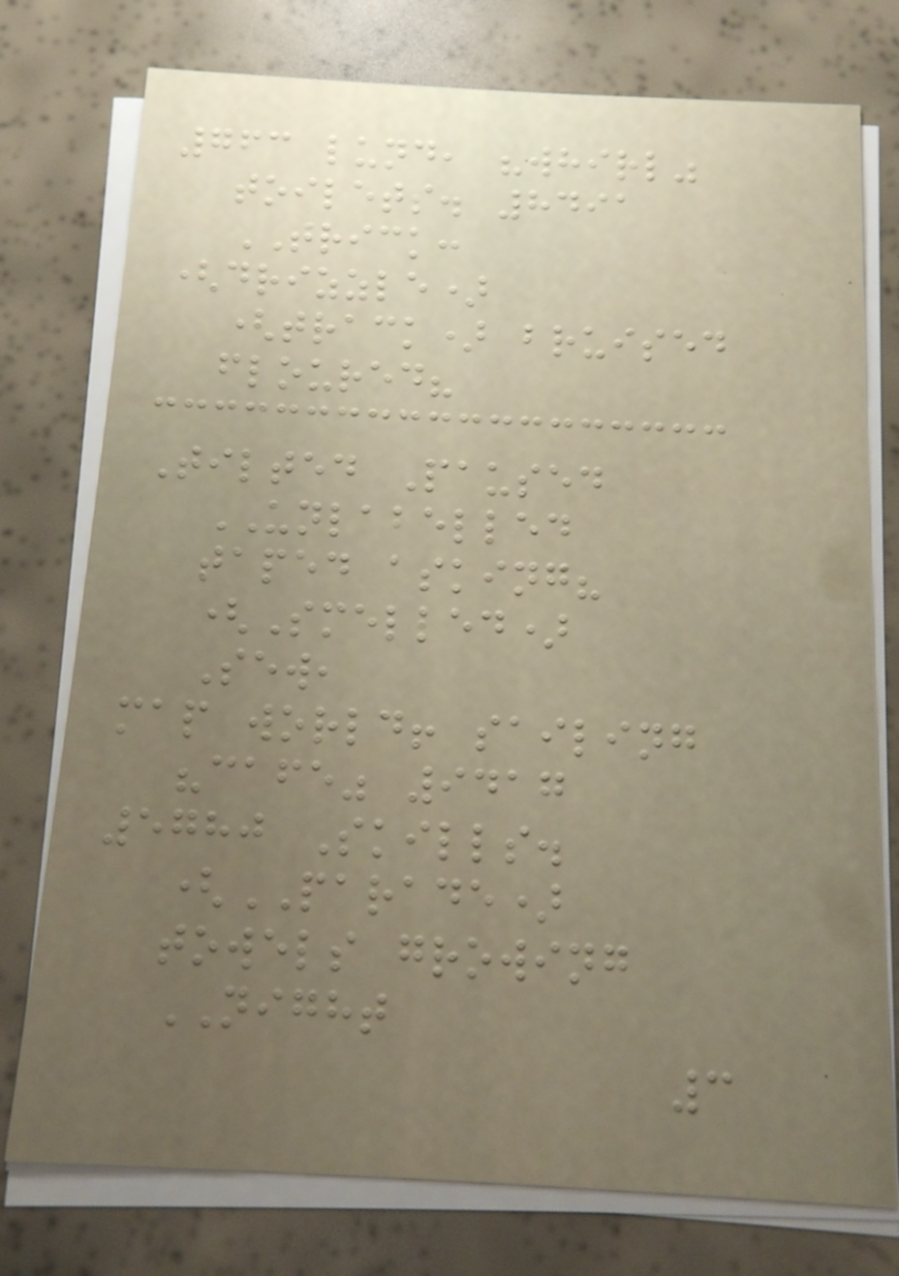763 lund, "whirl"
toilets. 8491
TRICK:
(drizzle)
(track) bruised
floured?
Tilted Paused
UNLABELLED
taped asking?
(Smelled)
Sew,
map world! sailing
"cafe" 9417
5780 Skills.
(PARADE)
towels growing
NIGHT
3
